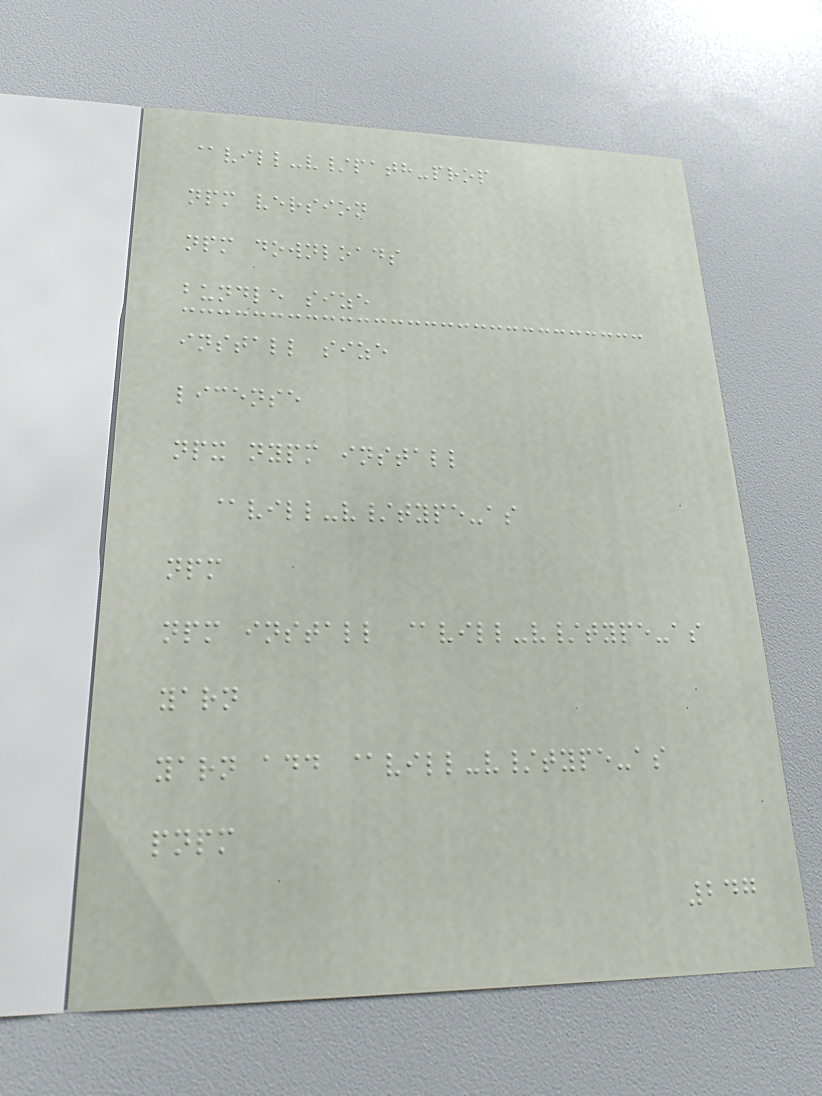@vill-v/path-prop
npm version
npm downloads
bundle size
install size
license
npx nypm install
@vill-v/type-as
npm
npm install @vill-v/type-as
yarn
yarn add @vill-v/type-as
pnpm
247
